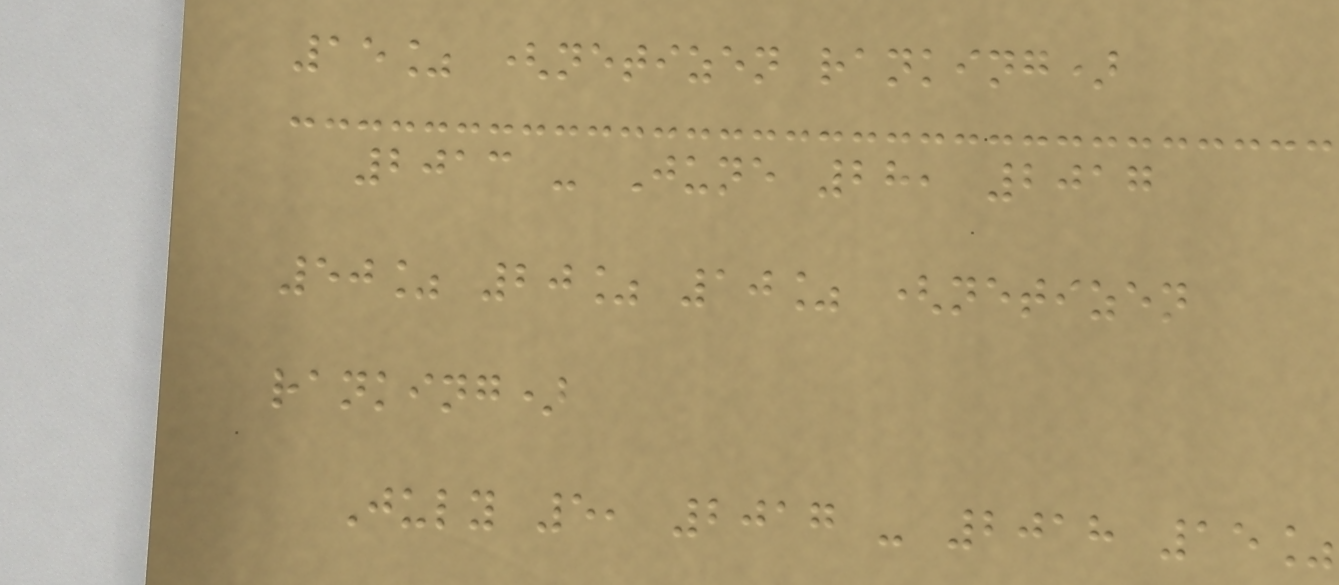15% (netizen ranking)
2013 - June 28, 2017
50% 20% 10% (netizen
ranking)
July 5, 2017 - 2018 15%
